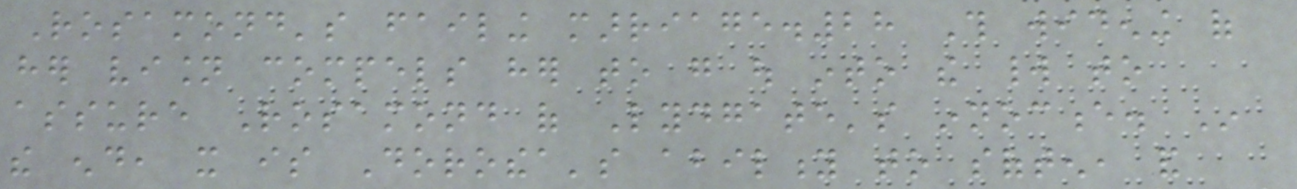Rosamond's failing marriage.28 This widening of
her vision compels her to go out into the world to
assure Rosamond of Lydgate's innocence. In
the end, it is Dorothea's ability to soften, and
